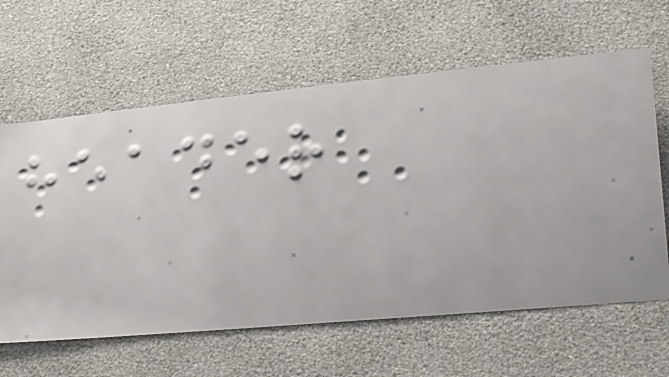header
